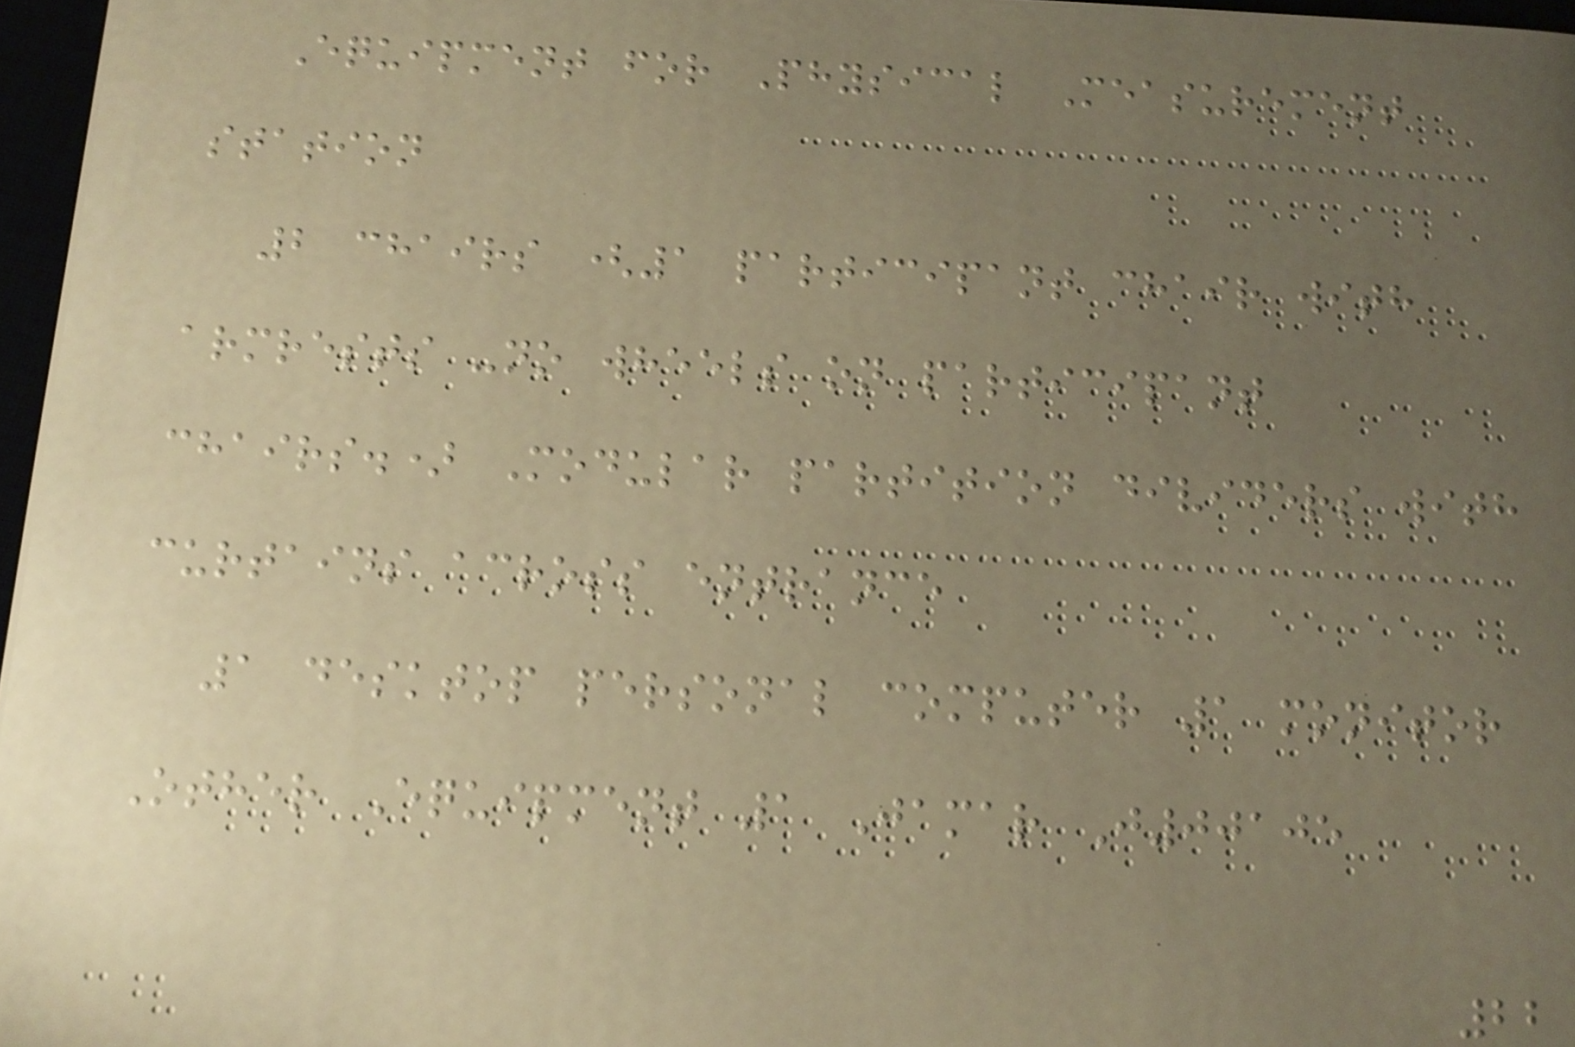Equipment for Physical Measurement
station
2 chairs (1 participant chair with
armrests -no wheels on participant
chairs.) Modular partition dividers with
curtains across entrance
1 desktop personal computer 1 monitor
Other Equipment 1 Jamar J00105
22
